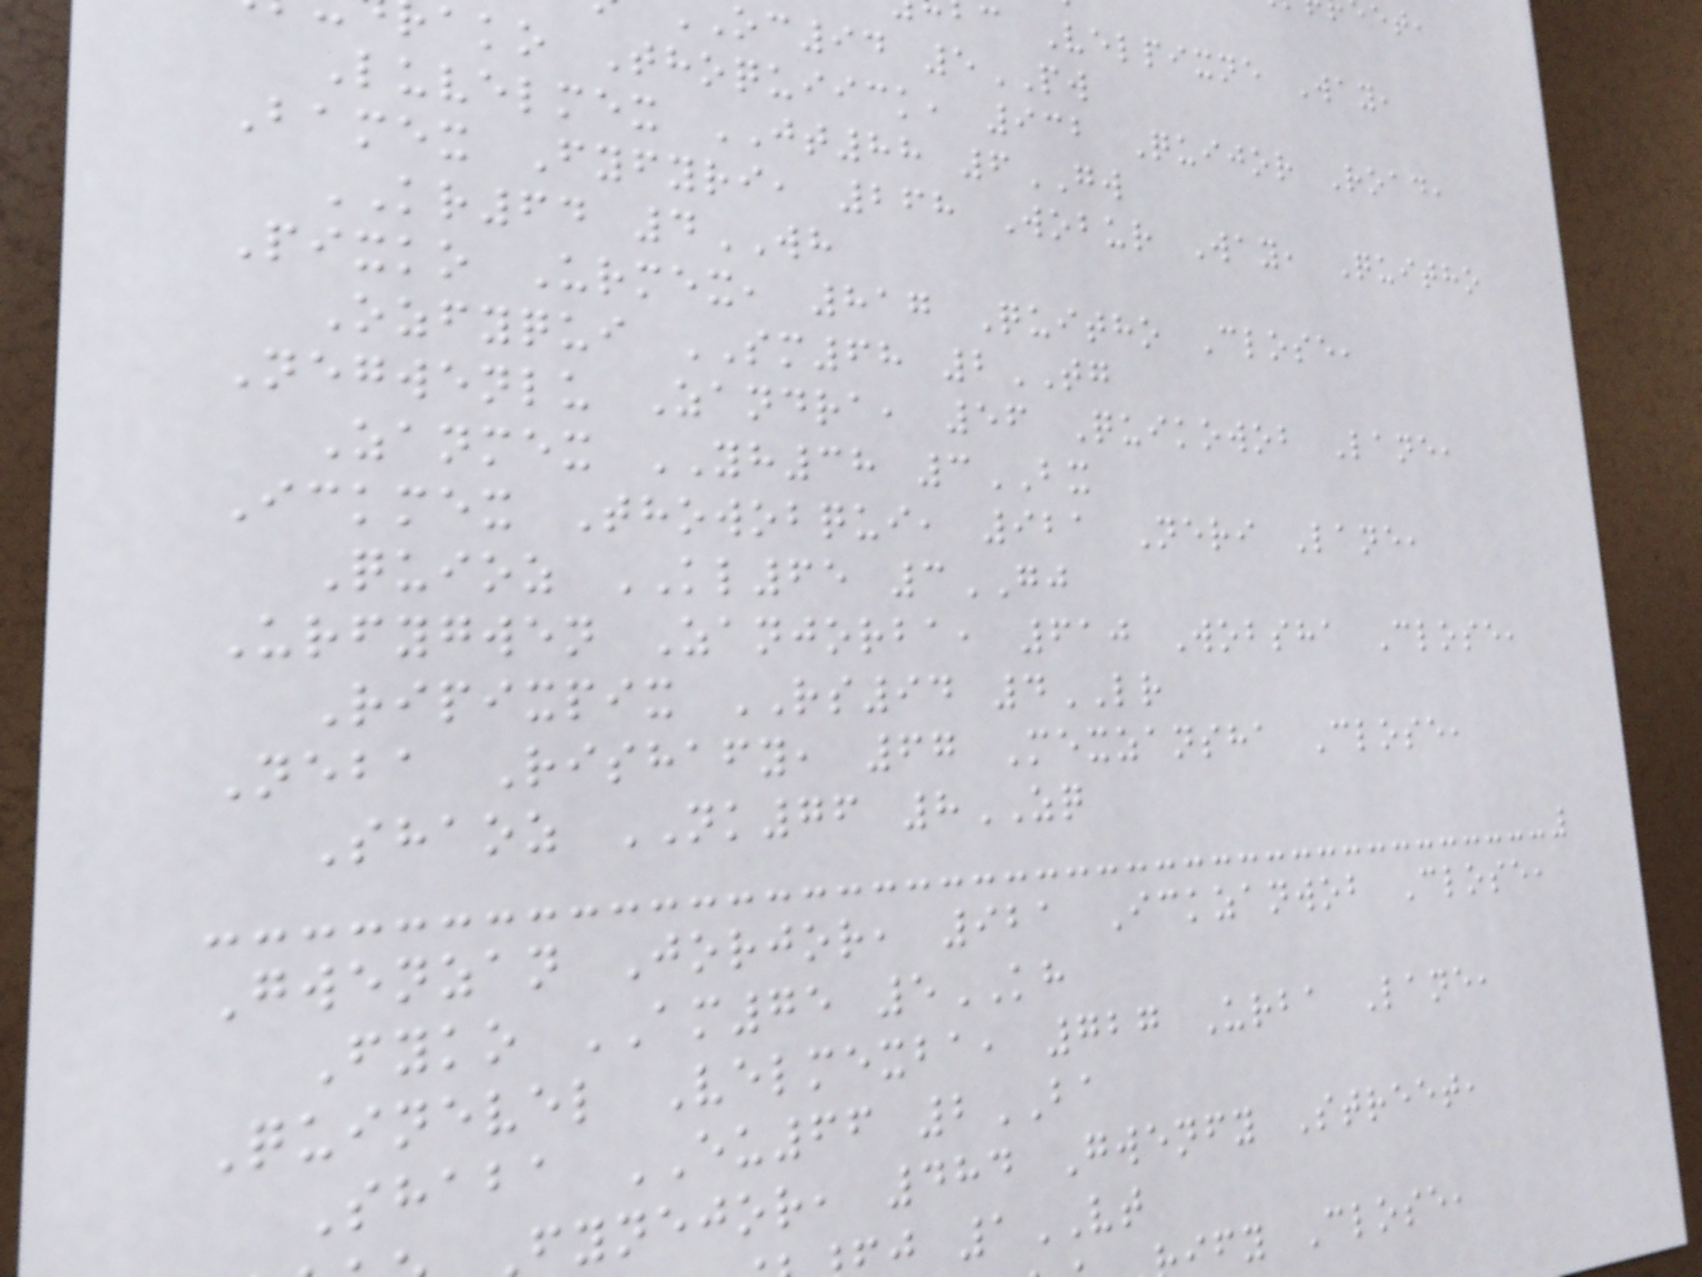c Velpixne Way,
oc94 5PW
ako Thoquiick, 932 Quijor Road,
Luvelmex JT88 6GW
Bamex Fyfyri, 268 Wobur Way, Quitho
KR64 4WH
Pixko Urmex, 817 Quitho Close,
Ozfyqui SM68 2TG
Negwenlu Zandra, 56 Quikowob Lane,
Zanmex YH38 3BX
Ickmex Thowobqui, 921 Neri Lane,
Quioz KL65 3GJ
Urfygwen Zanjorba, 610 Wobsha Close,
Ripixpix RS94 4LR
Neba Rishafy, 67 Mexzansha Close,
Shaoz NK76 8ZQ
Gwenzan Jorjor, 921 Ickzanwob Close,
Fyko AM75 5KH
Quinevel Velmexba, 727 Urba Lane,
Shaba EU66 2BA
fynejor, 484 Gwenfy Street,
j 1VT
ify Close,
